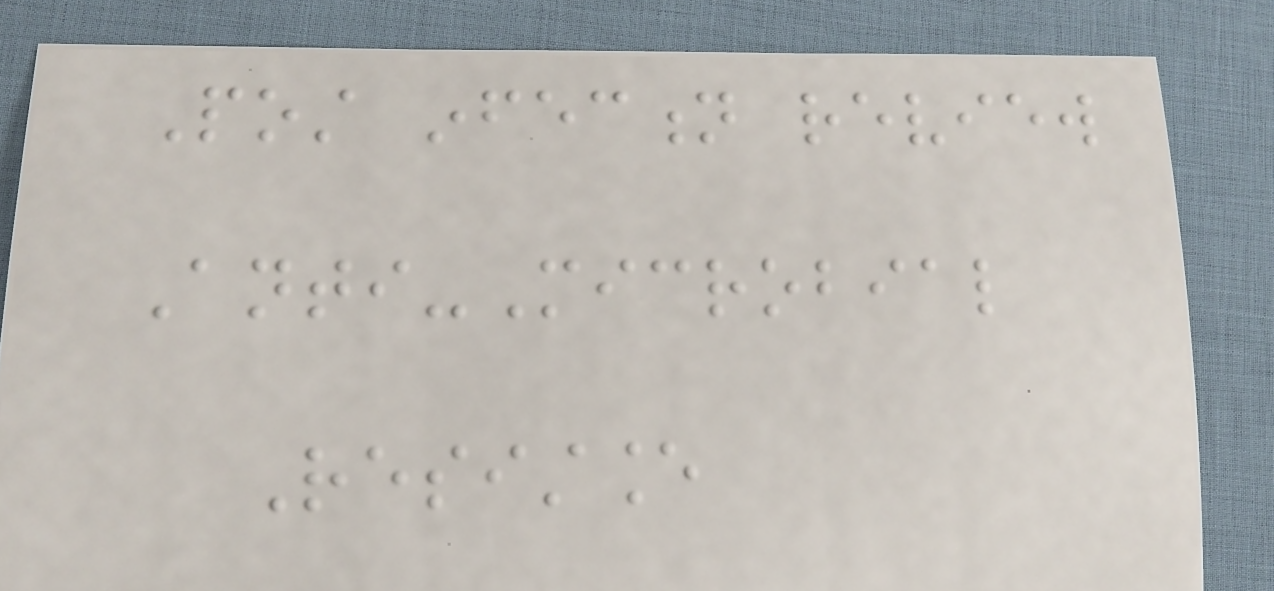Post infection review
Anti-Microbial
Resistance
